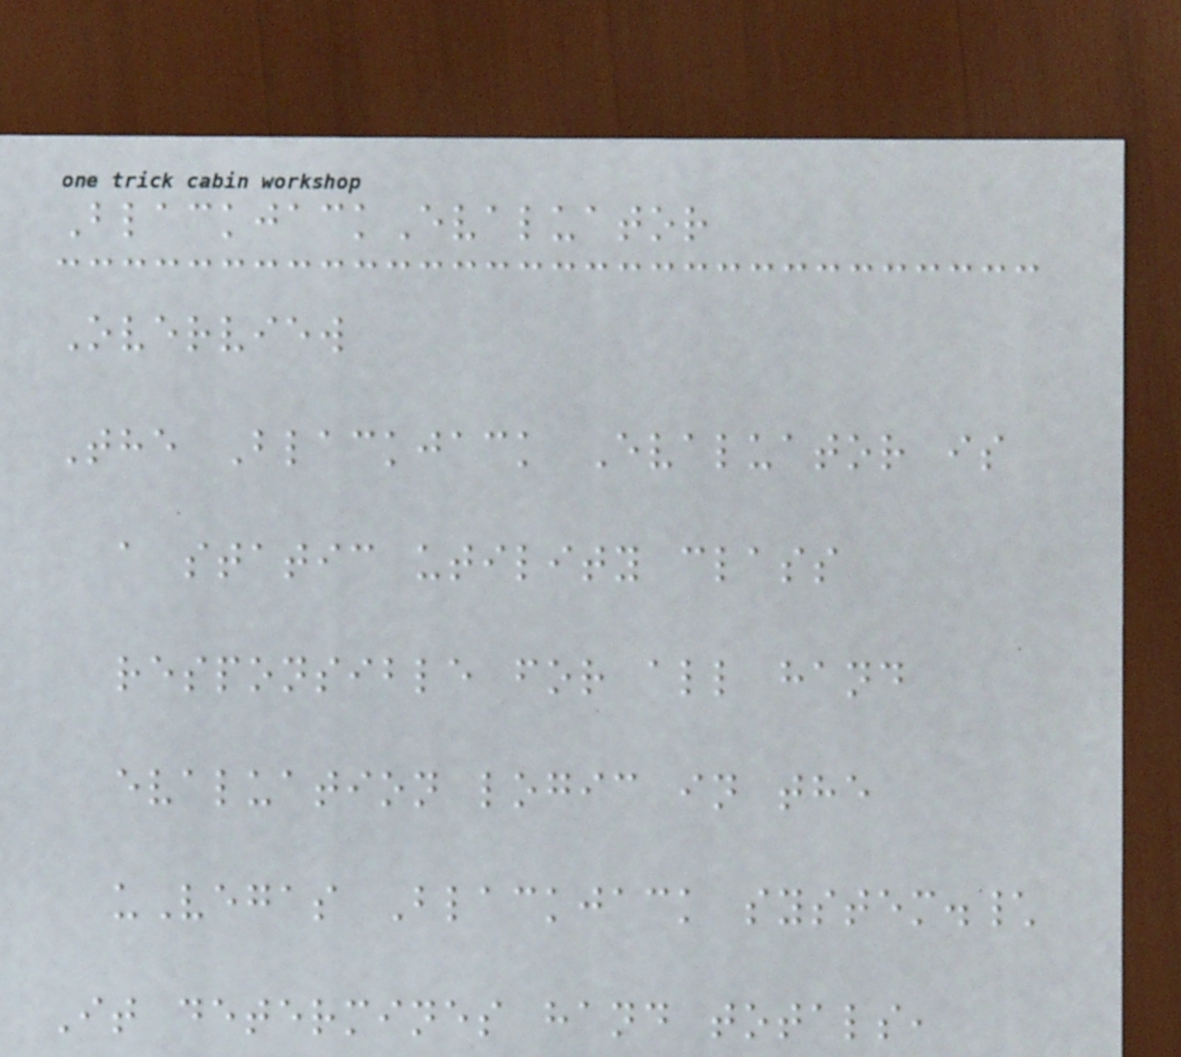BlackjackEvaluator
Overview
The Blackjack Evaluator is
a static utility class
responsible for all hand
evaluation logic in the
uVegas Blackjack system.\
It determines hand totals,
